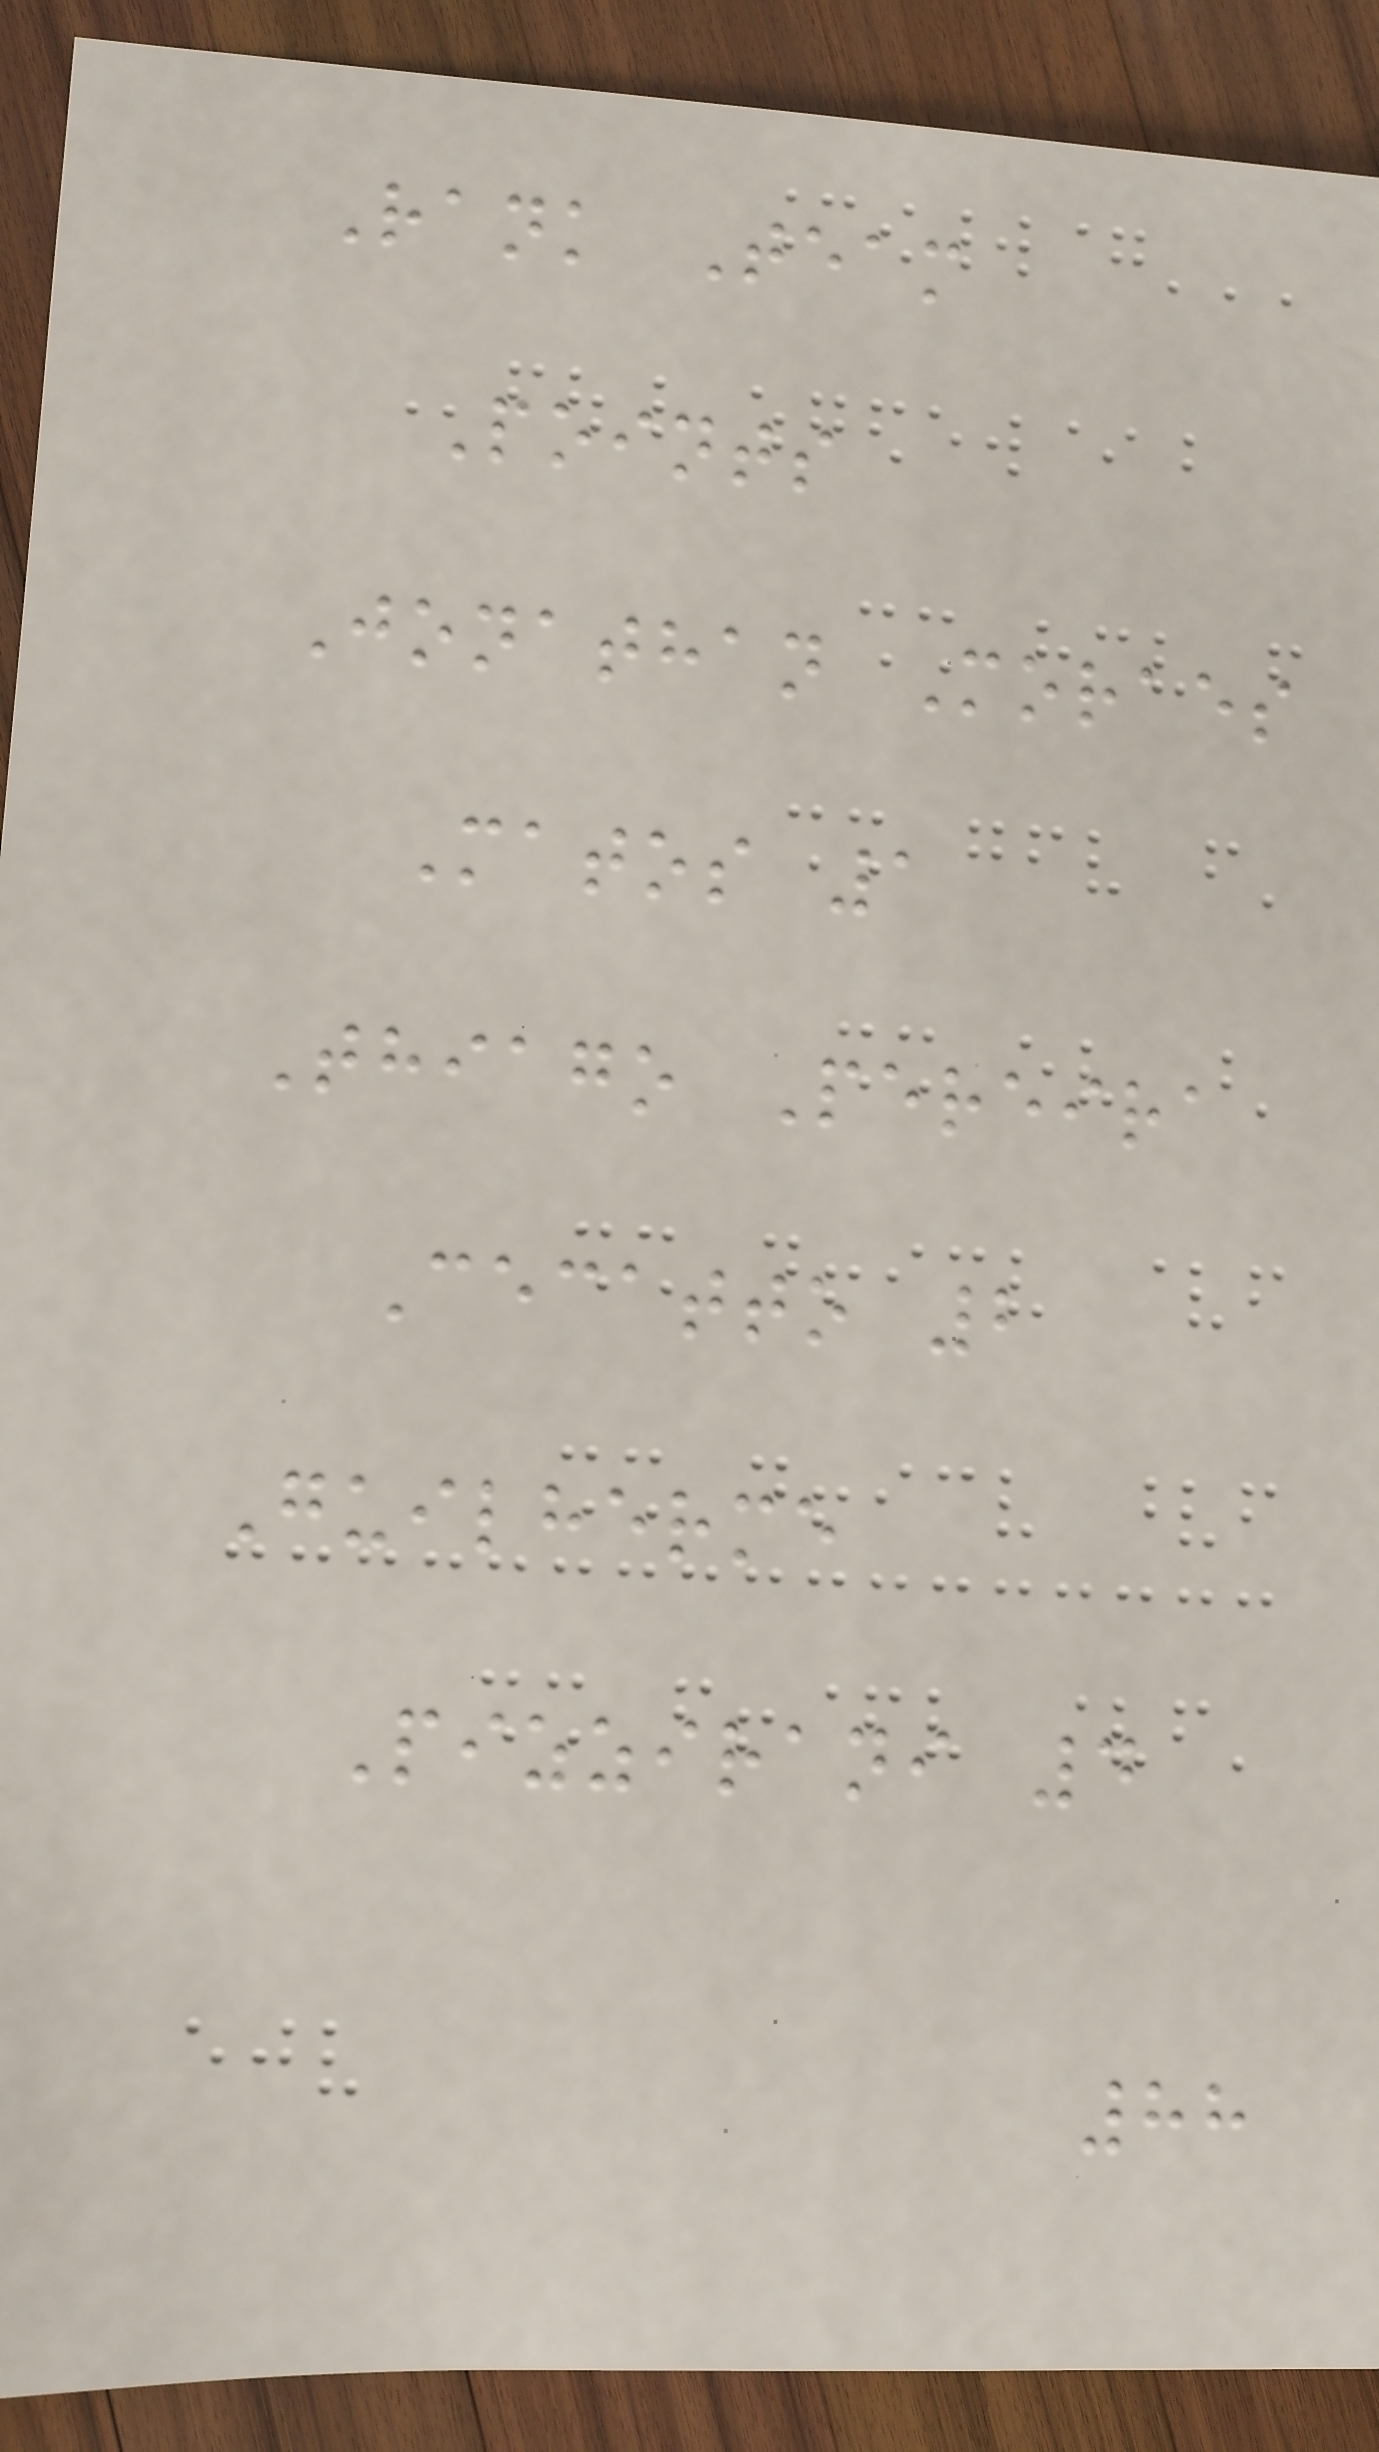Rank Team
Points
Jonathan Moraes
Matos 1
Thiago Pereira
Cecatto 2
Guilherme
Pizzirani 4
88
